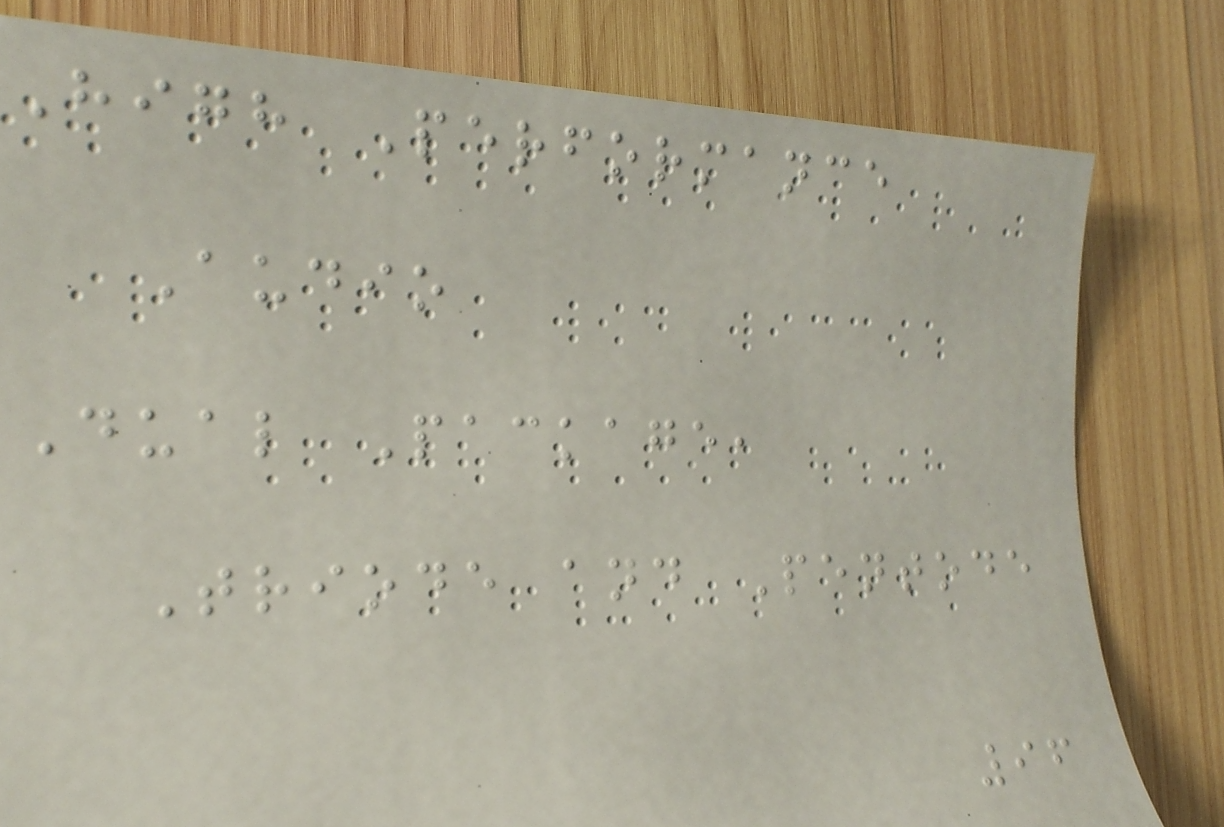High Performance
Audio
Dual Package,
Triode and Pentode
96
